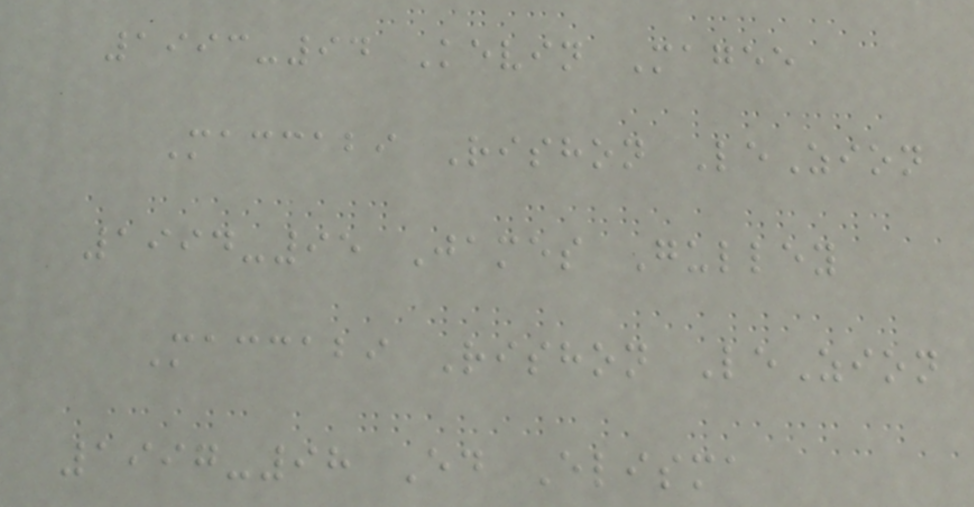1993-94 Kevin Magee
Maccabi Rishon LeZion
1994-95 James Gulley
Maccabi Rishon LeZion
1997-98 Ed Elisma
